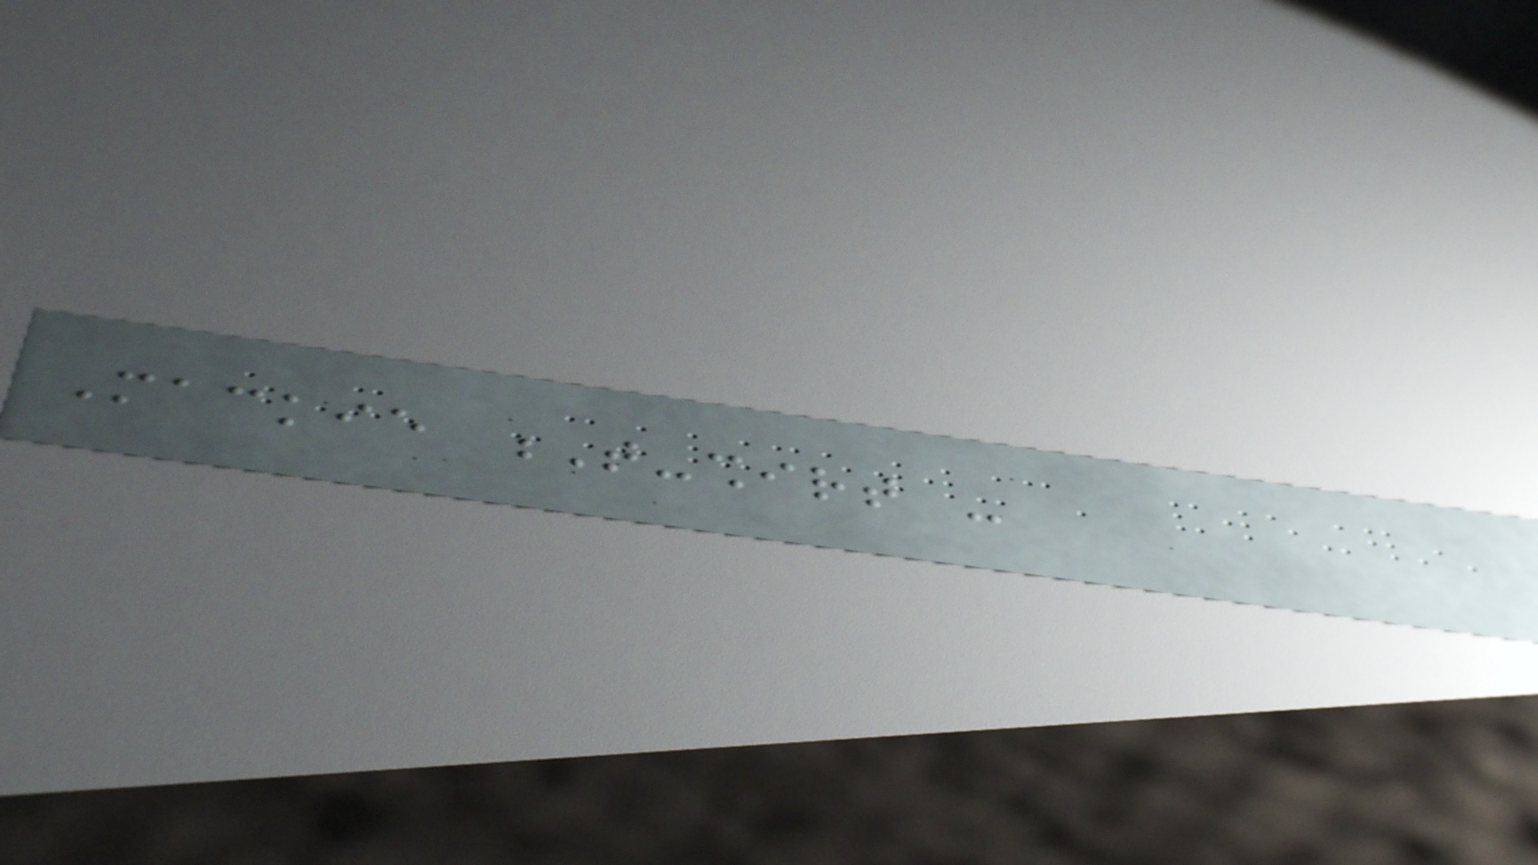Mackie T-shirt -
